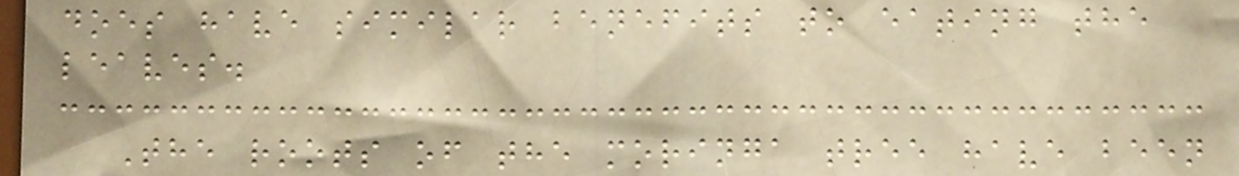does have similar benefits to eating the
leaves.
The roots of the moringa tree have been
